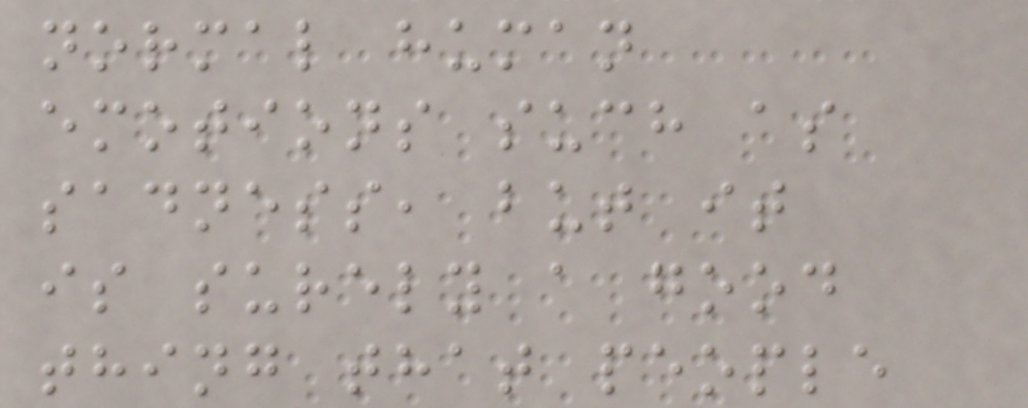normal human
emotions such as
sadness, but it
is surely a good
thing that people
